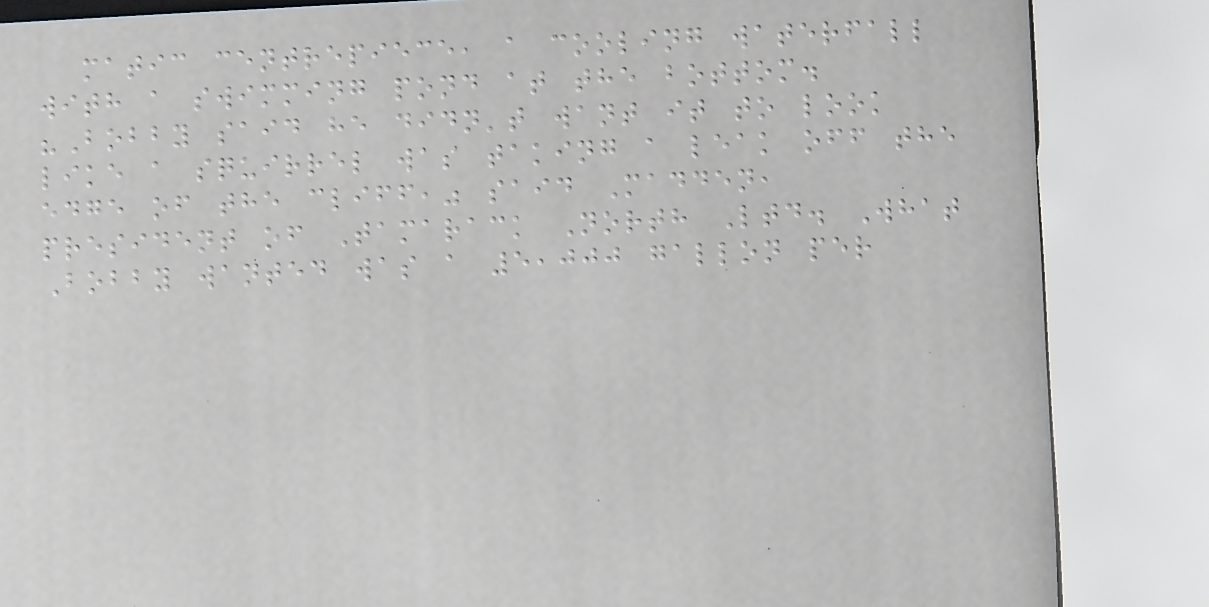matic centrepiece, a cooling waterfall
with a swimming pond at the bottom.
"Bobby said he didn't want it to look
like a squirrel was taking a leak off the
edge of the cliff," said Madden,
president of Tamarack North Ltd. What
Bobby wanted was a 5,000 gallon per
